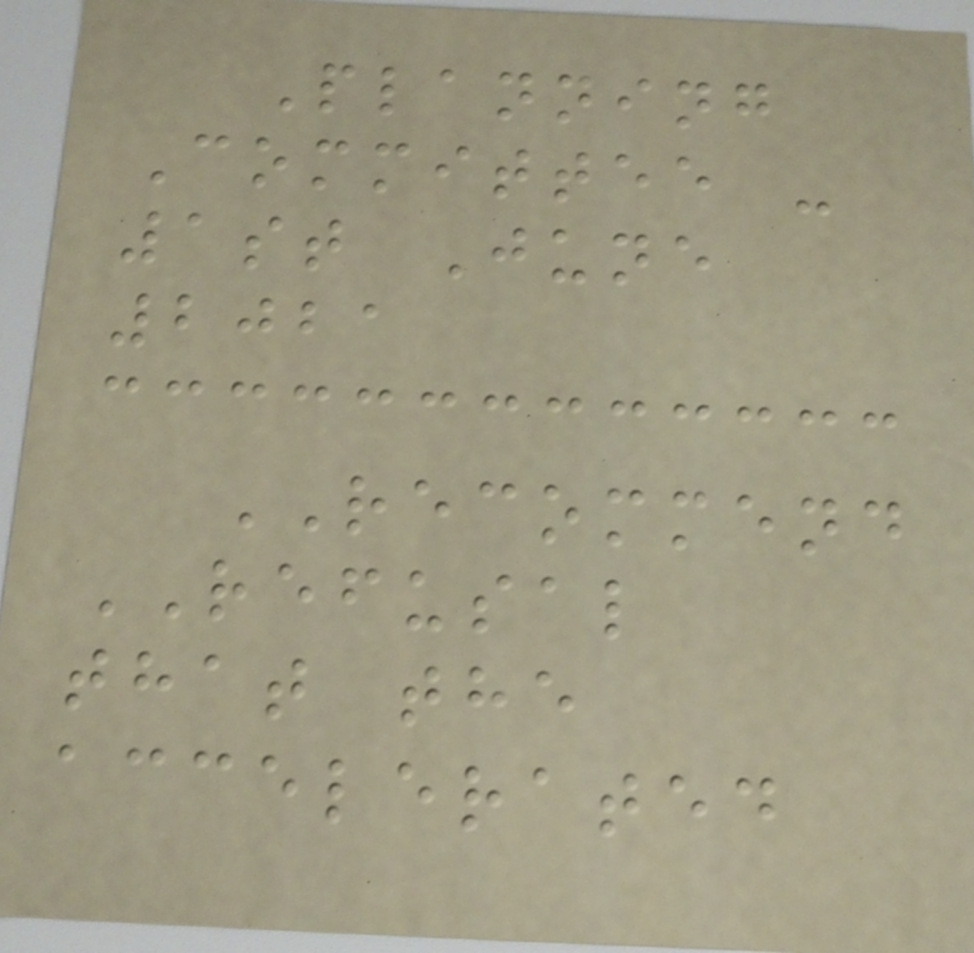Planning
Committee -
1st June
2021
RECOMMEND
REFUSAL
that the
accelerated
